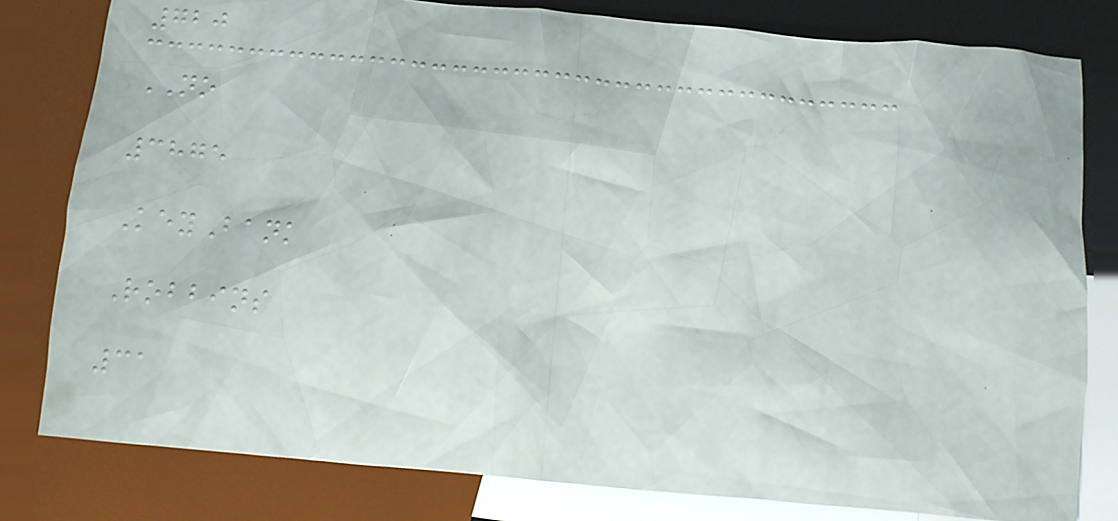720
NO
3875
KeyBank
Robbins
31
